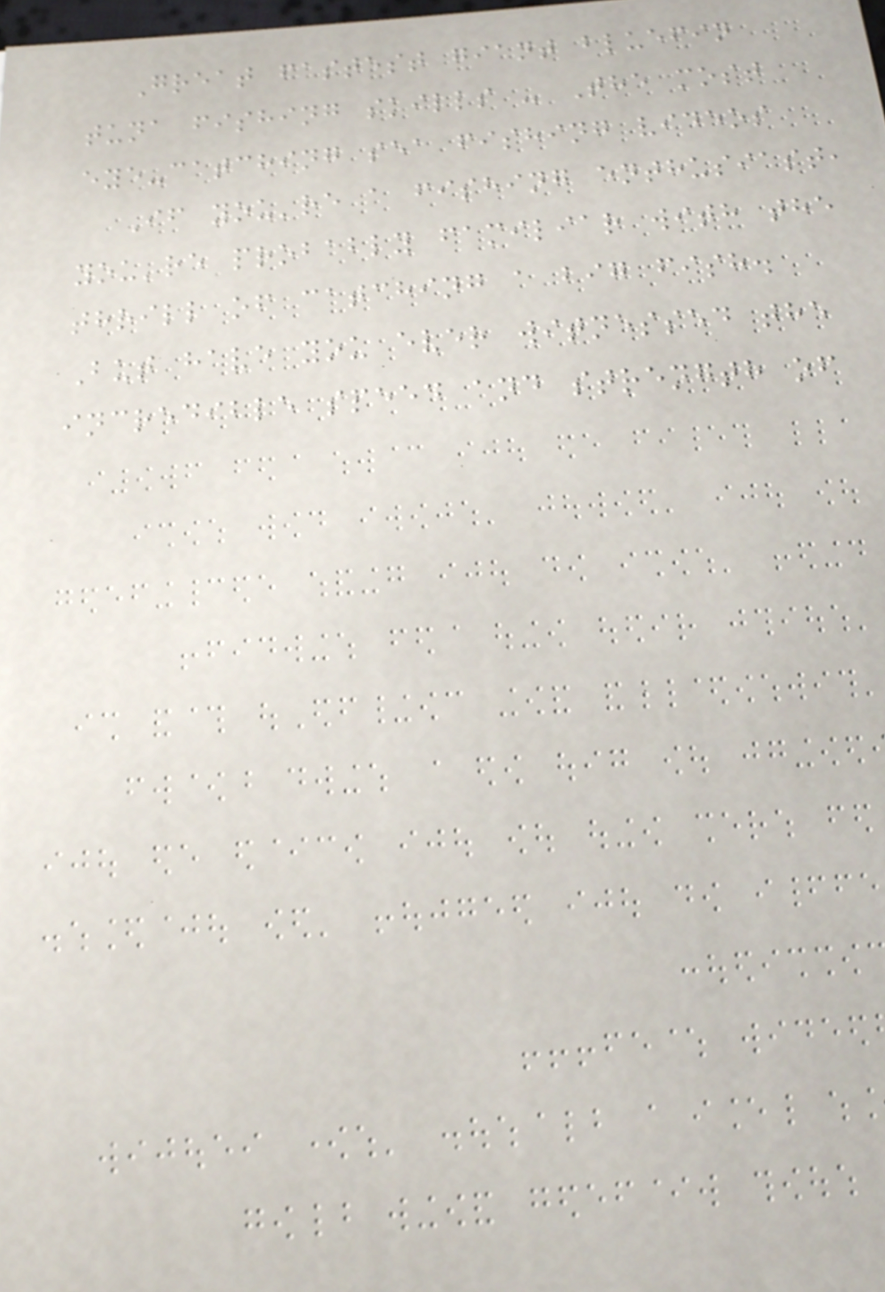Great fastest giant bluefin
tuna fishing skills - The most
eye-catching sea fishing videos
If you're a fishing enthusiast,
you're probably familiar with the
thrill of catching a big fish.
But have you ever witnessed the
incredible speed and strength of
